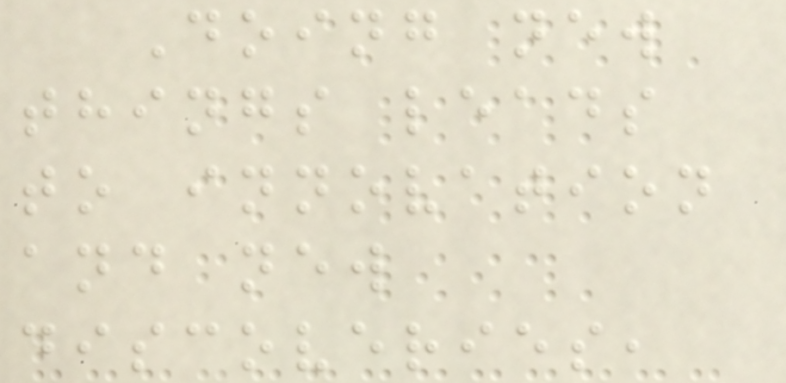Doing new
things leads
to innovation
and new
discoveries,
